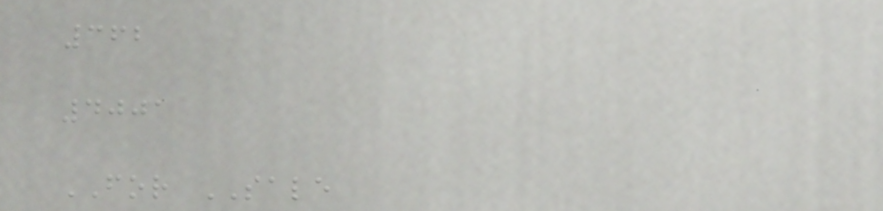362
4001
FOR SALE
